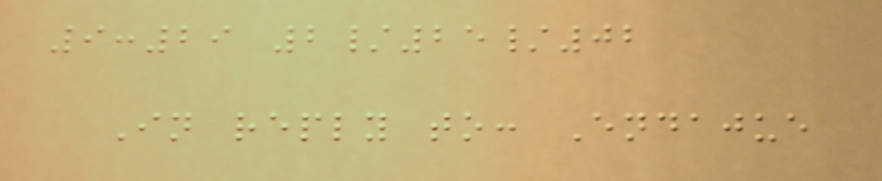9:29 2/25/02
In reply to: Endajue
